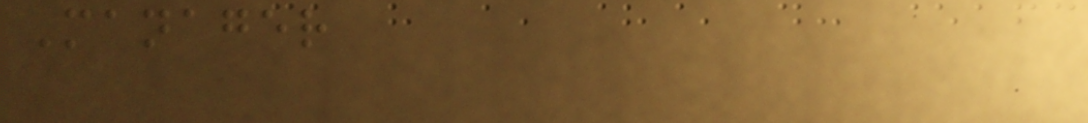Manager
